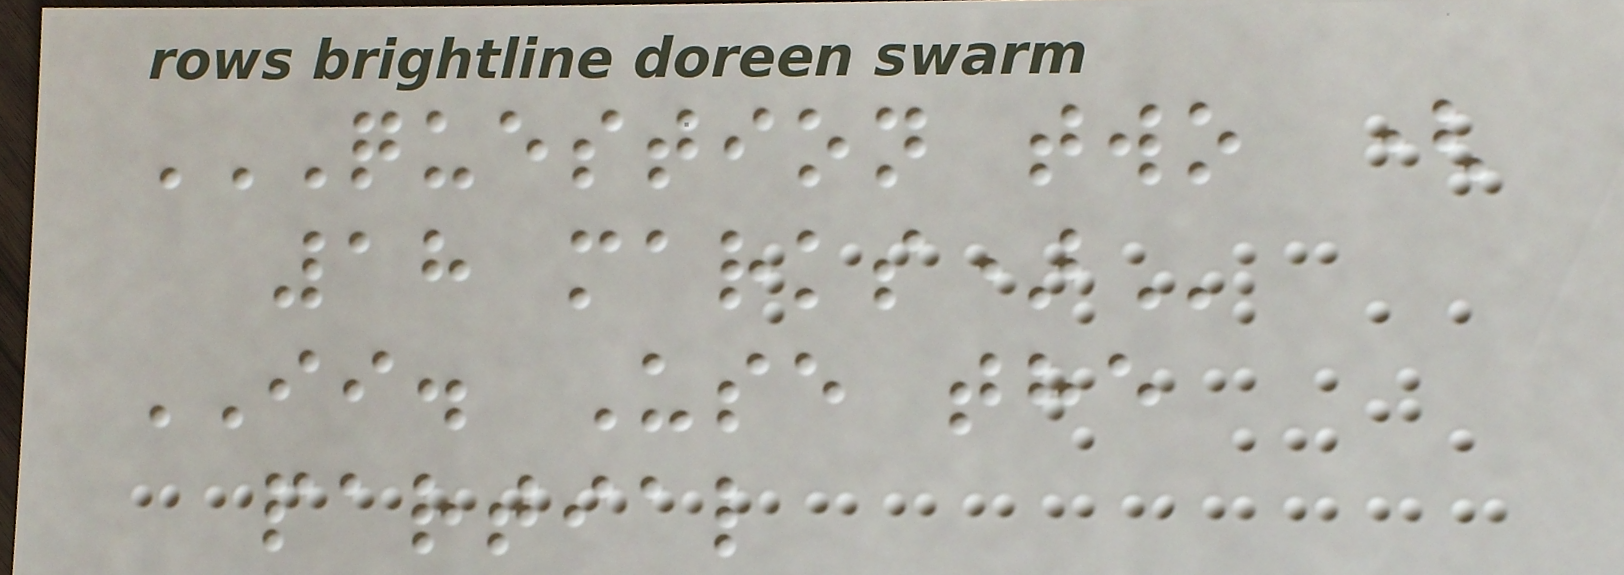QUESTION TWO (
18 MARKS)
II. Use the
partial
